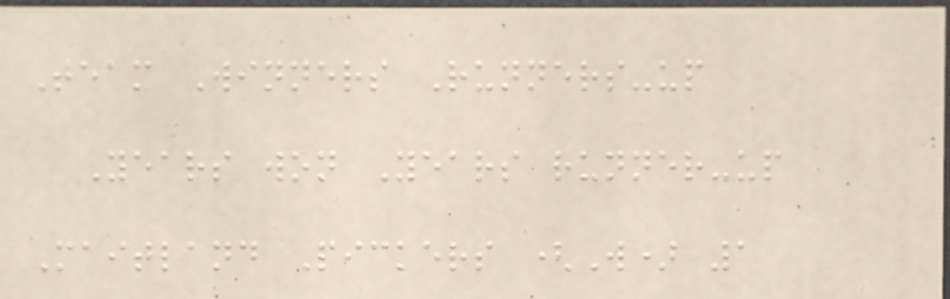Team Winners Runners-up
Years won Years runner-up
Maitland Pickers (W) 1
